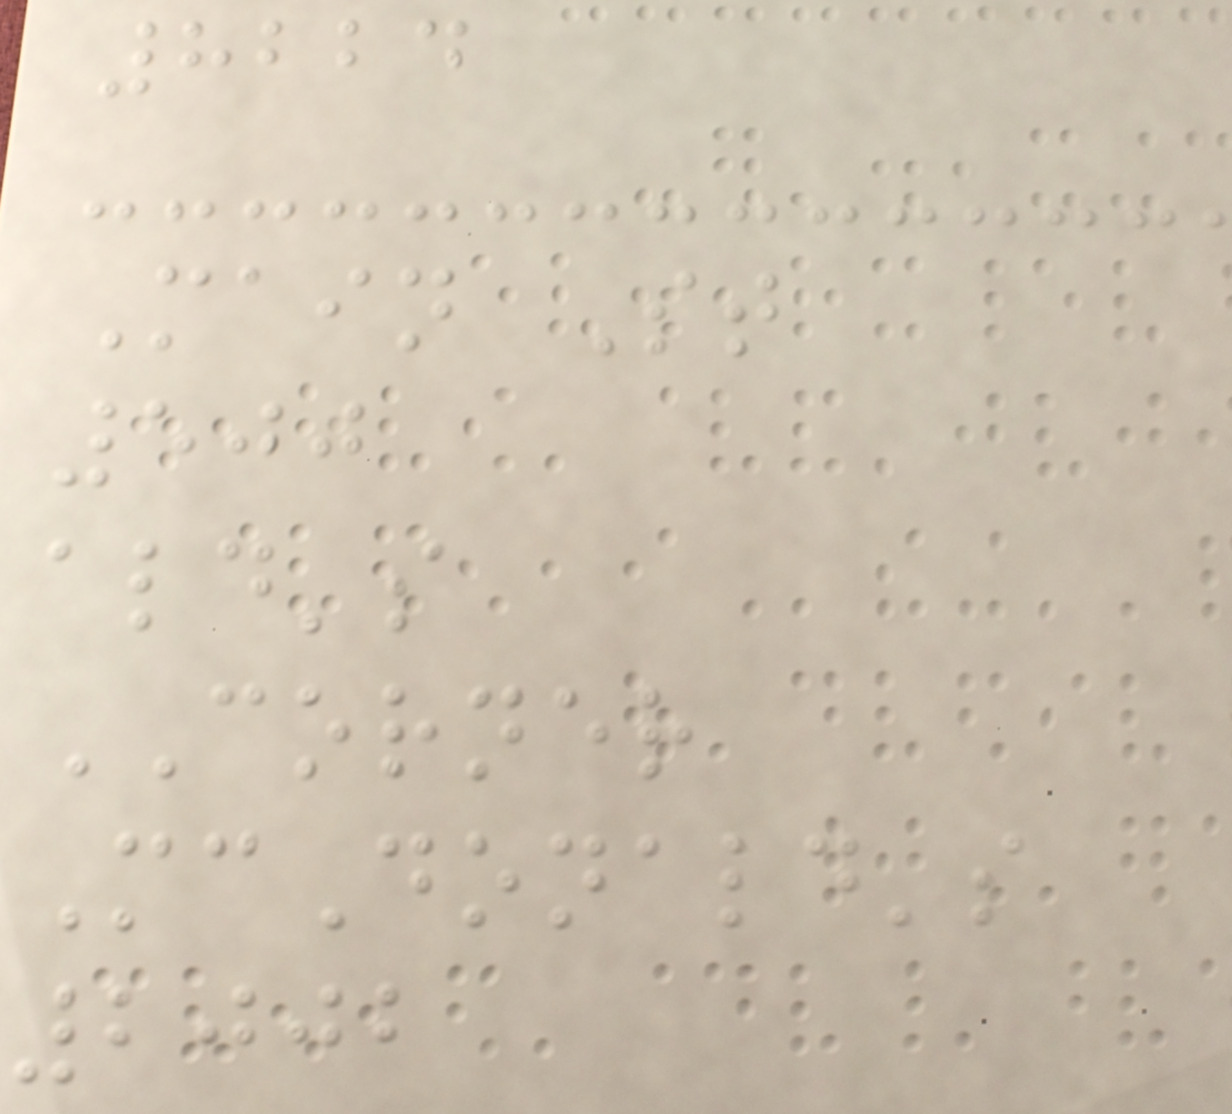8224
Main St
500
ald's
CORNER
McDonald's
2002
